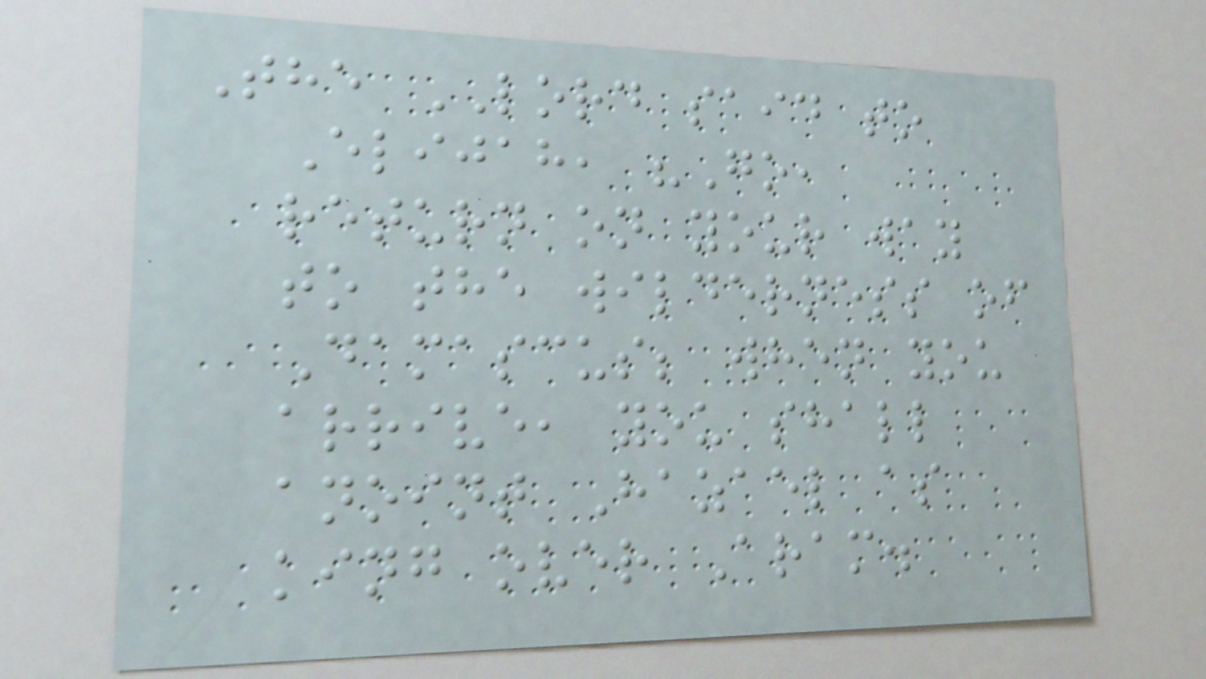The LORD said to
Elijah, "Go,
return on your way
to the wilderness of
Damascus; when you
arrive, you shall
anoint Hazael as
king over Aram.
